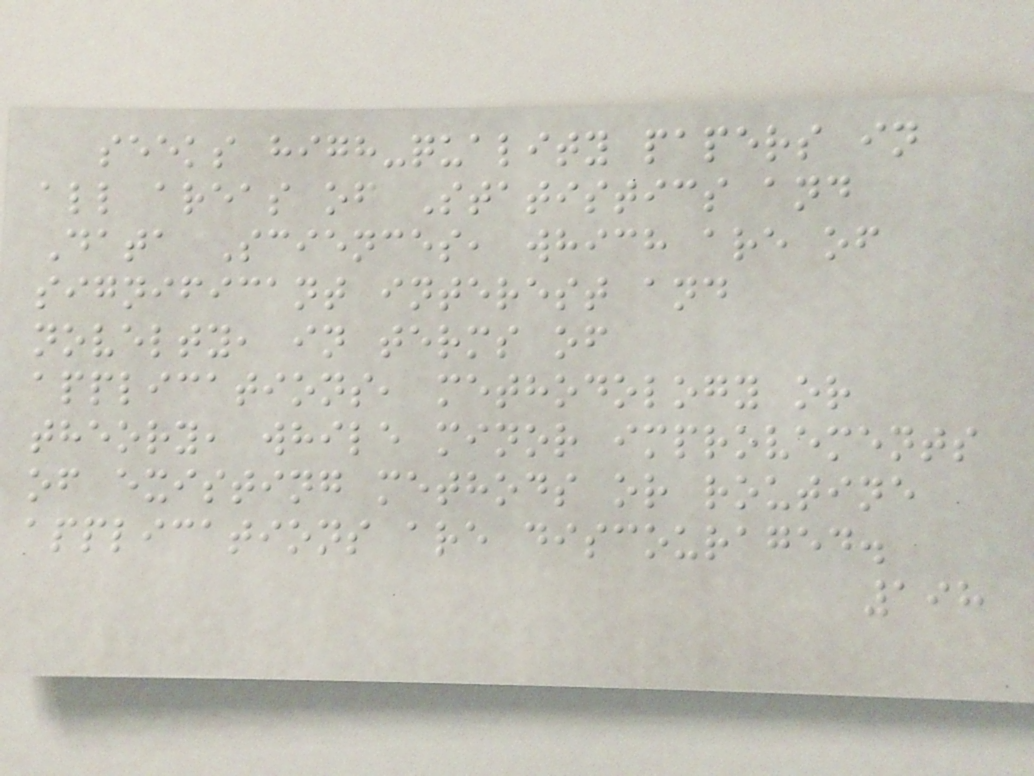seeks high-quality papers in
all areas of Statistics and
Data Sciences, which are of
significant interest and
novelty, in terms of
applications, methodology or
theory, while minor improvements
of existing methods or routine
applications are discouraged.
198
